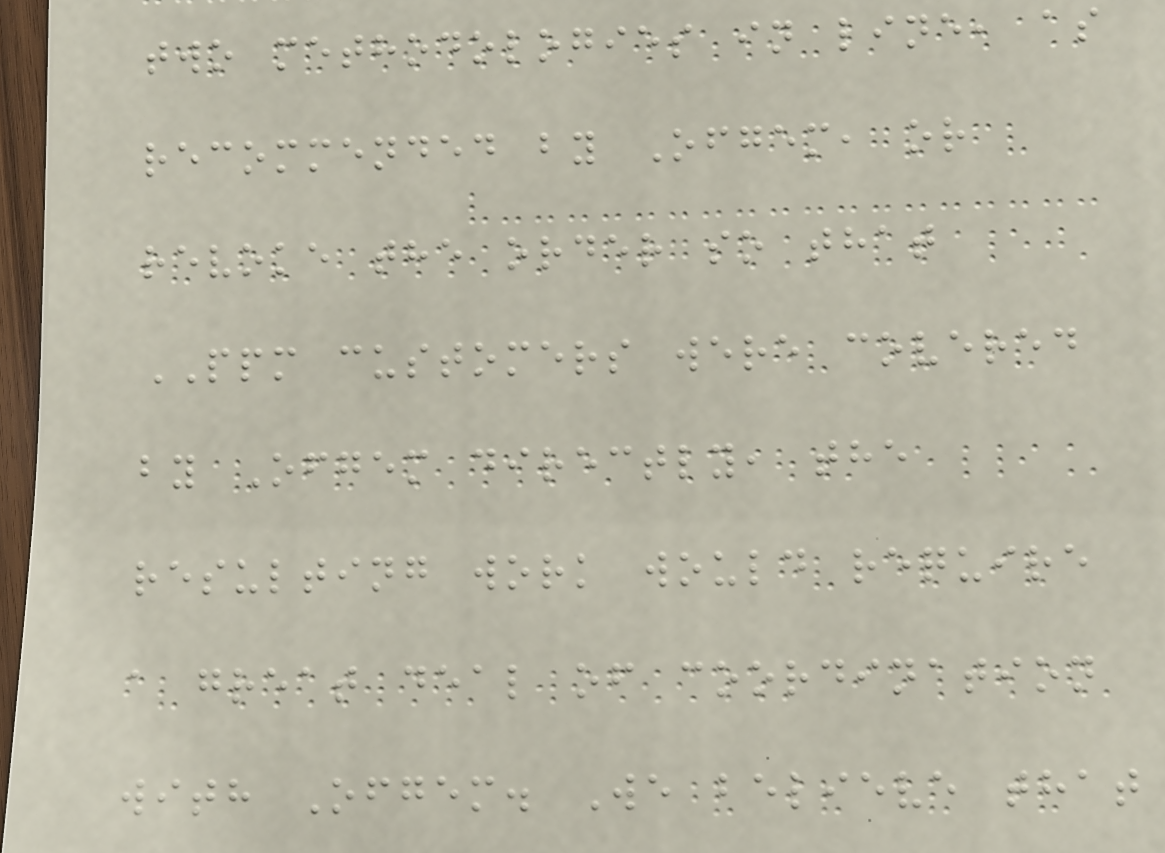two methodologies in line, as
recommended by Ofgem, or
revoke the order so that
PPM customers were covered
by Ofgem directly, the
resulting work would require
a great deal of coordination
with Ofgem. We believe that
